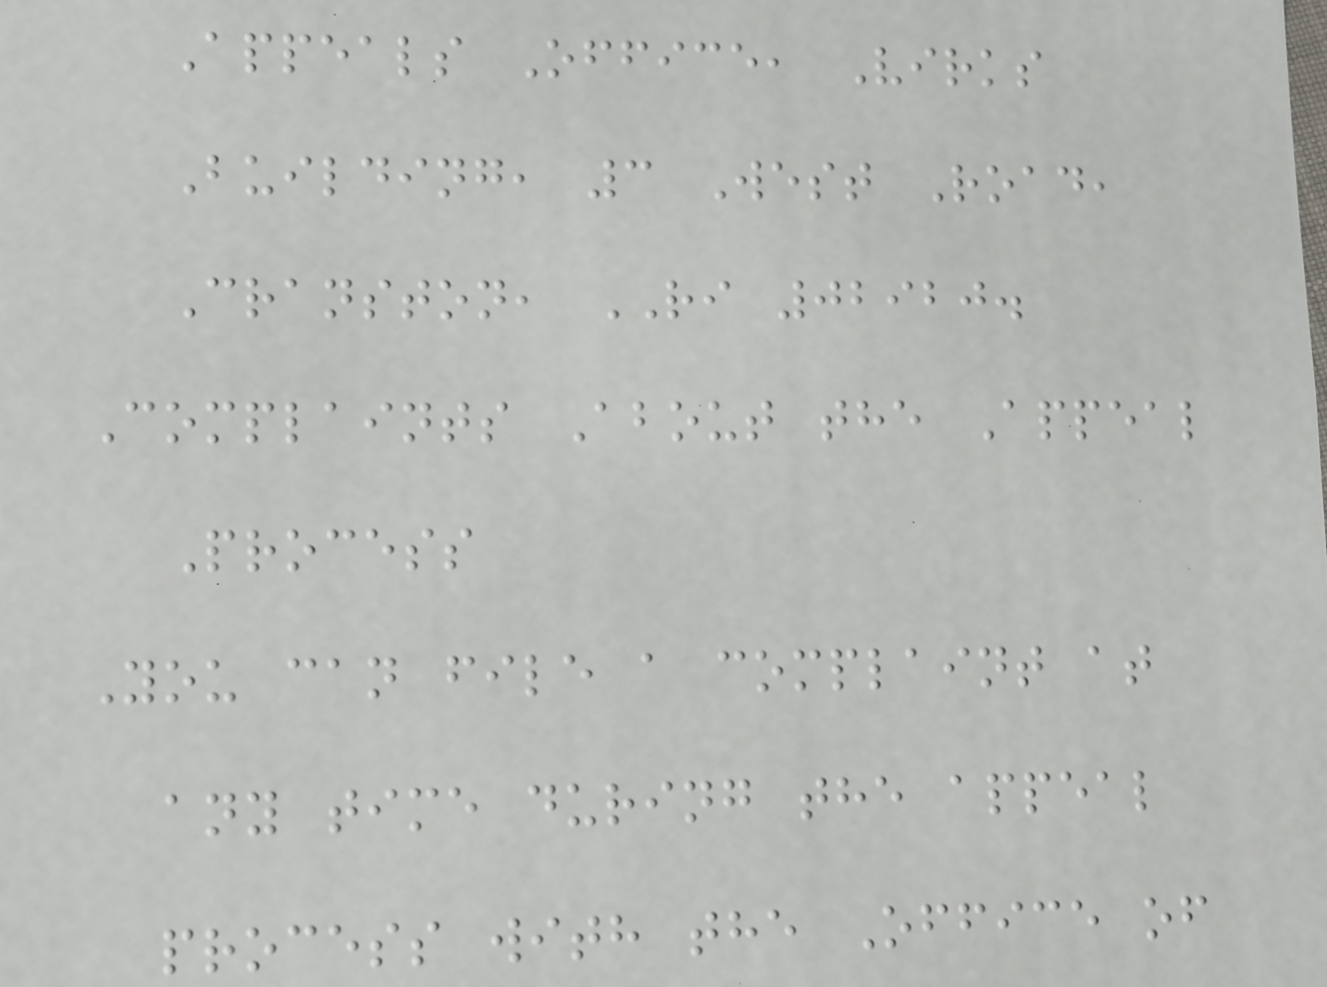Appeals Office, Virks
Building, 3 West Road,
Cranston, RI 02920.
Complaints About the Appeal
Process
You can file a complaint at
any time during the appeal
process with the Office of
